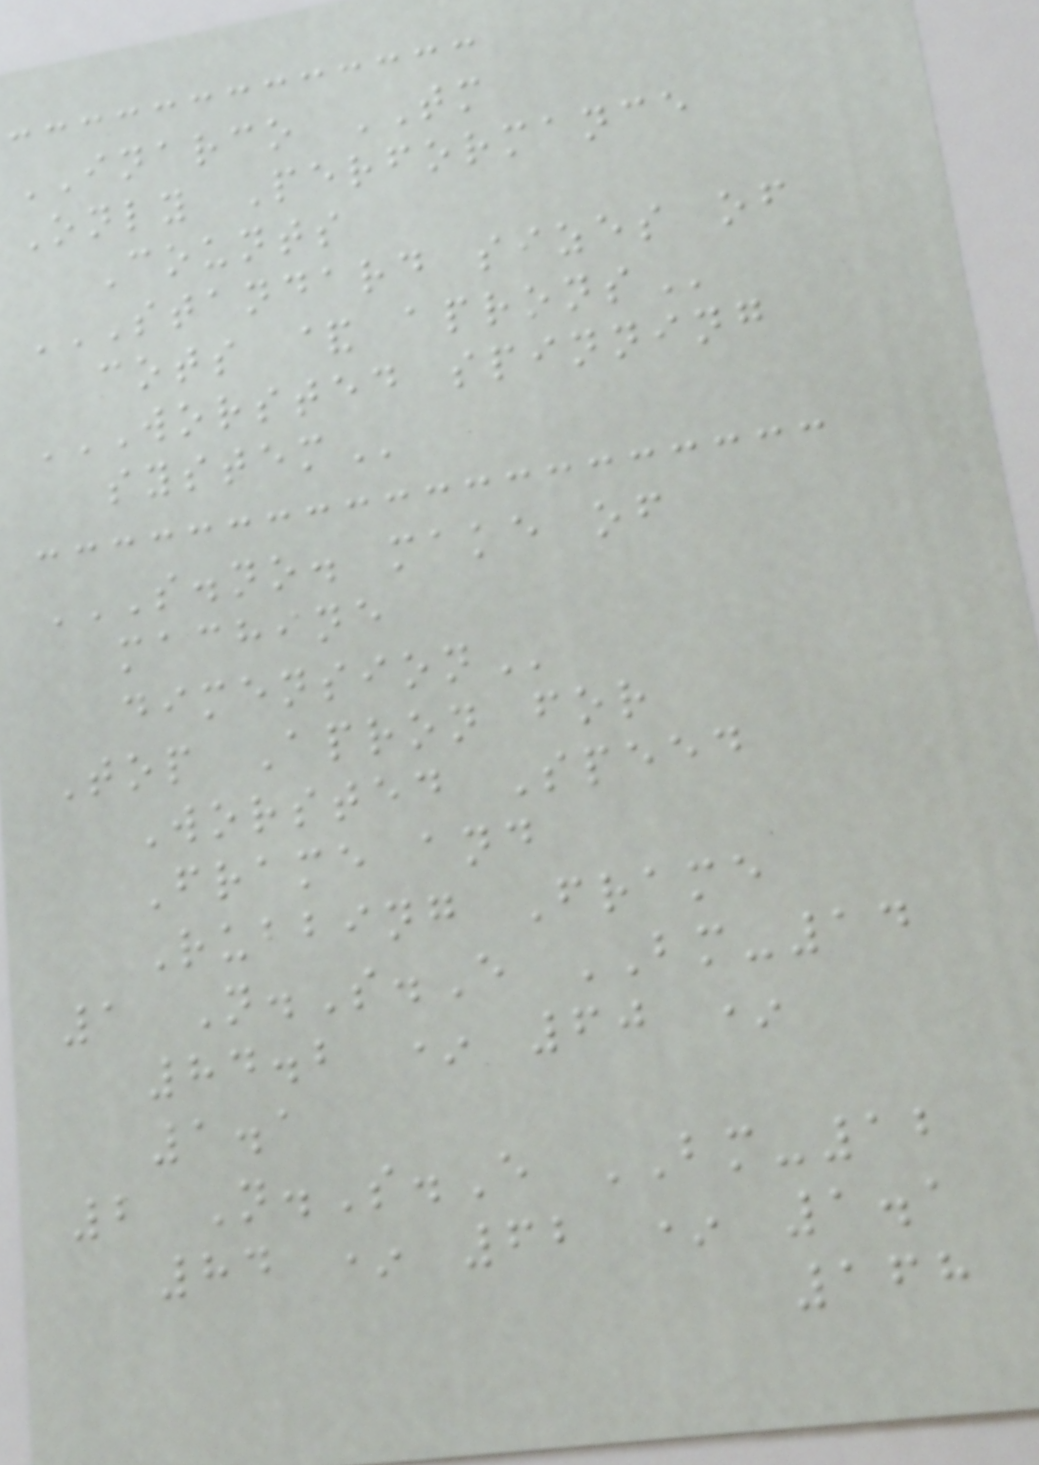INARCO TM
Only Performance
Counts
STANDARD SIZES OF
COTS & APRONS
WORSTED SPINNING
SYSTEM
S.NO. MAKE OF
MACHINE
DIMENSION
Top Apron for
Worsted Speed
Frame and
Rubbing Frame
1 N.S.E BM-14
84.2 * 60 *
1.1
2 N.S.E BM-12
84 * 62 * 1.1
168
